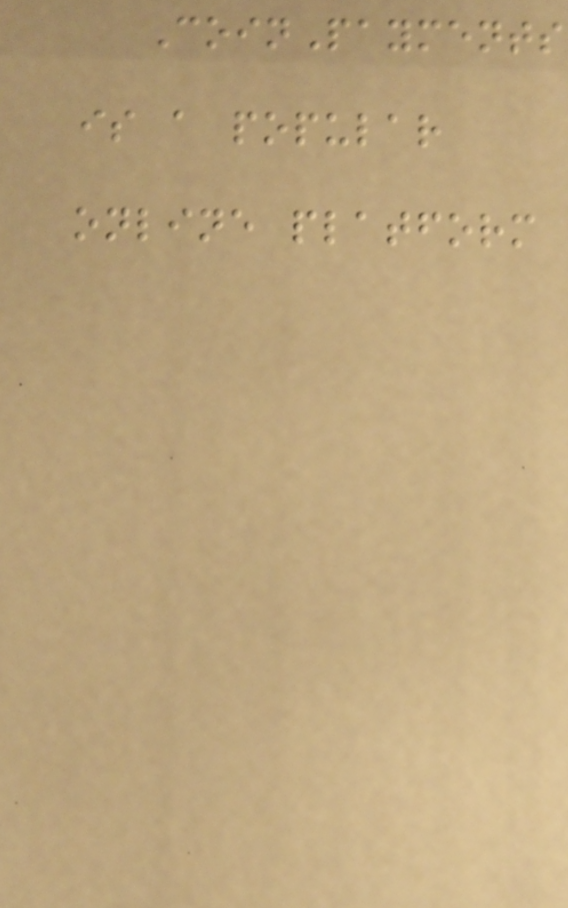CoinPayments
is a popular
online platform
